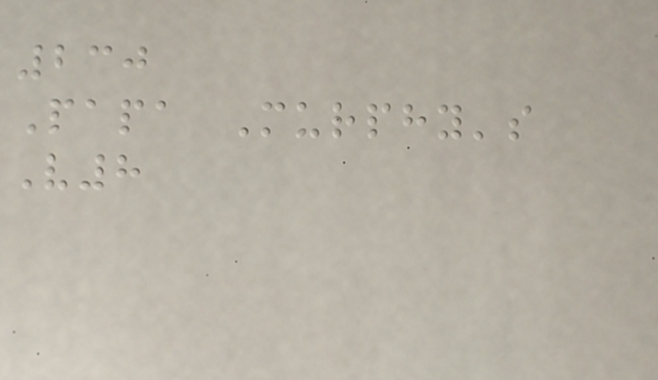230
Papa Murphy's
V8
